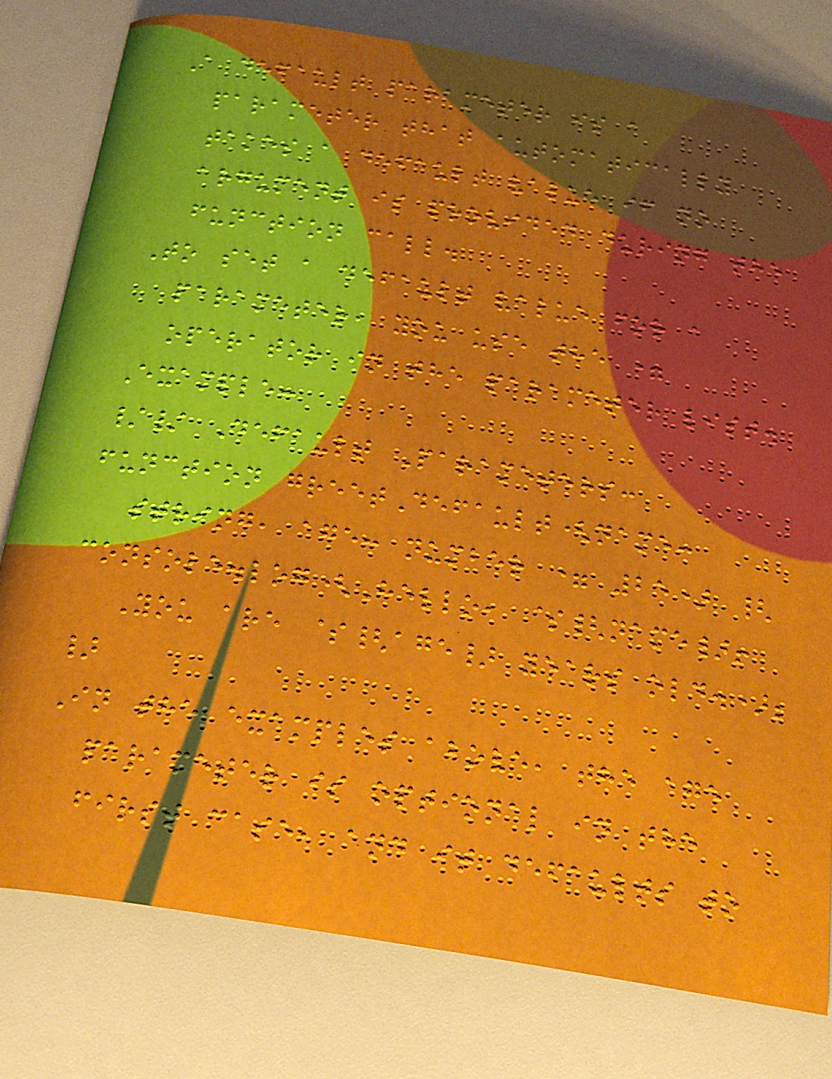A default parameter is a
parameter that automatically
takes a default value if no
argument is provided during the
function call.
To set a default value for a
parameter, you use the =
operator in the parameter list.
Example:
// Default Parameters:
function greetDefault(name:
string, age: number = 25) {
console.log(Hello, ${name}!
You are ${age} years old.);
}
In the examples above, the age
parameter is optional in the
first case, and it defaults to
